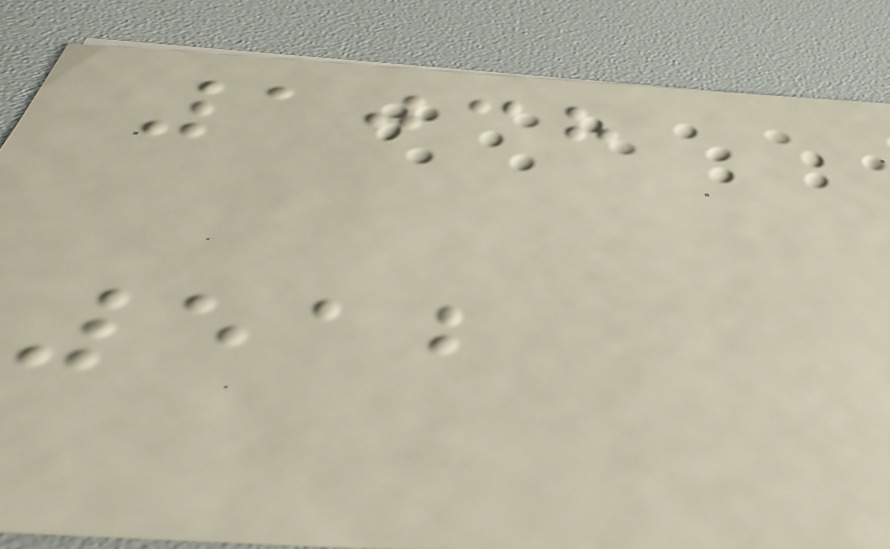1038
512
